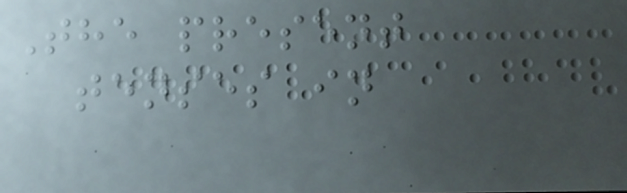The present
tenses in
